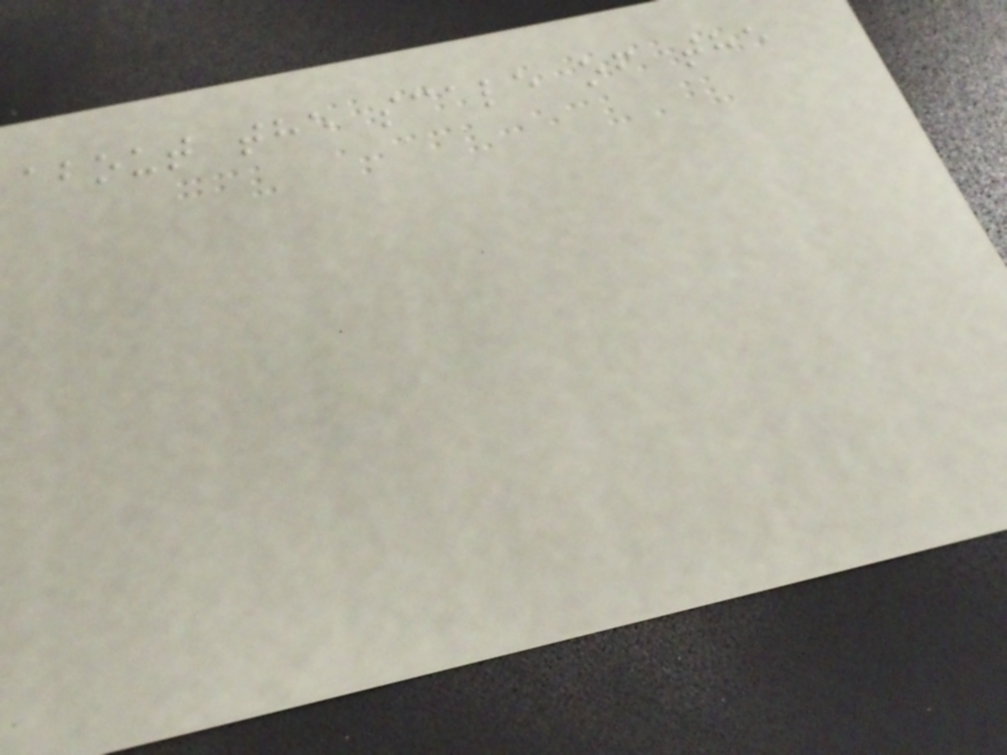about the scale of the
